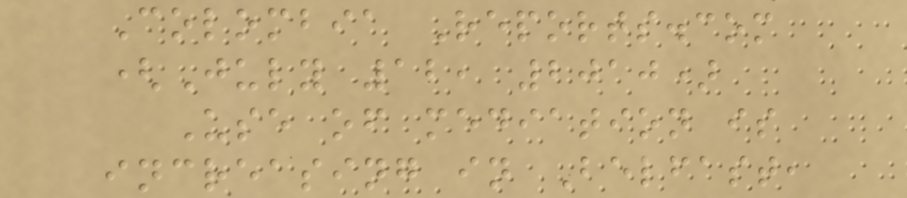Colombia Reports.com
(July 12, 2010)
Use of mediation is
increasing in Belfast,
